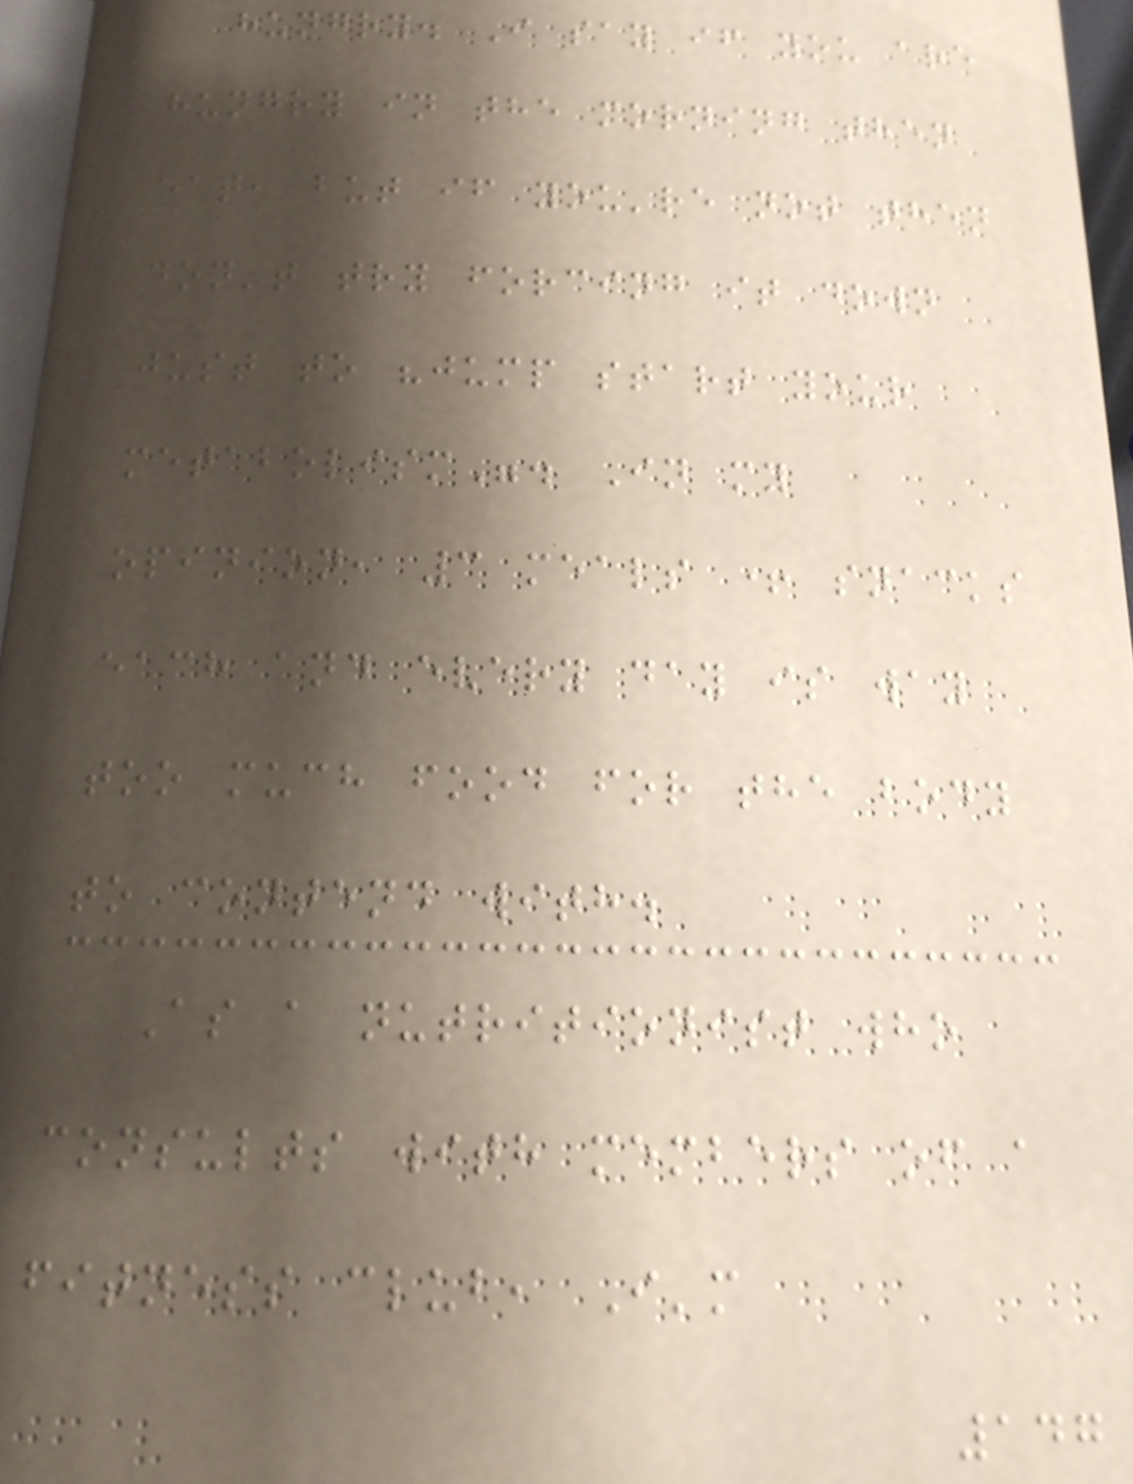hungry. I say if you are
hungry in the morning then
eat, but if you're not then
don't try forcing it down
just to "jump start your
metabolism". In my
opinion, 3 meals + snacks
each and every day is way
too much food for the body
to contend with.
As a nutritionist who
consults with members of a
fitness club, I'm
147
